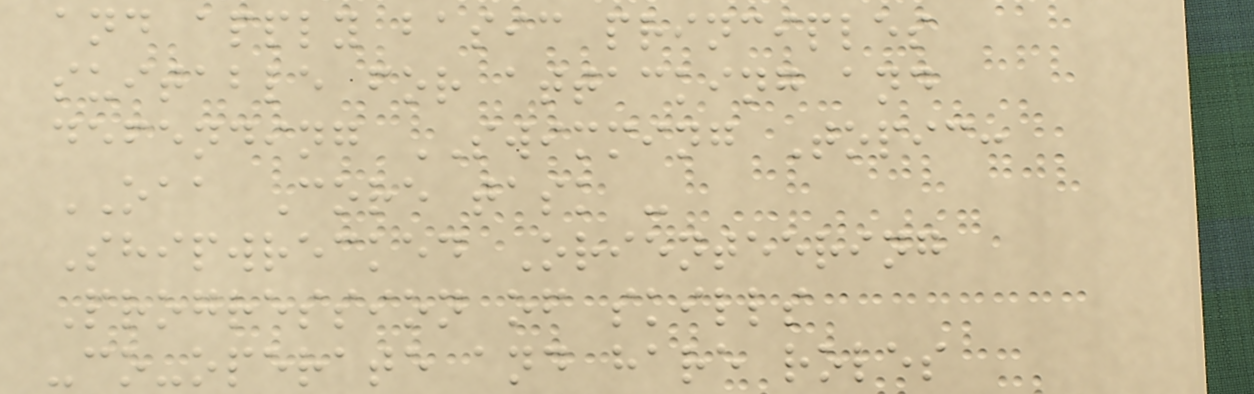and apply basic principles
suitable for attacking and
defending SWIMMING Topic:
OAA Core task -
Shipwrecked Orienteering
Progression of skills
-co-operate and hare roles
